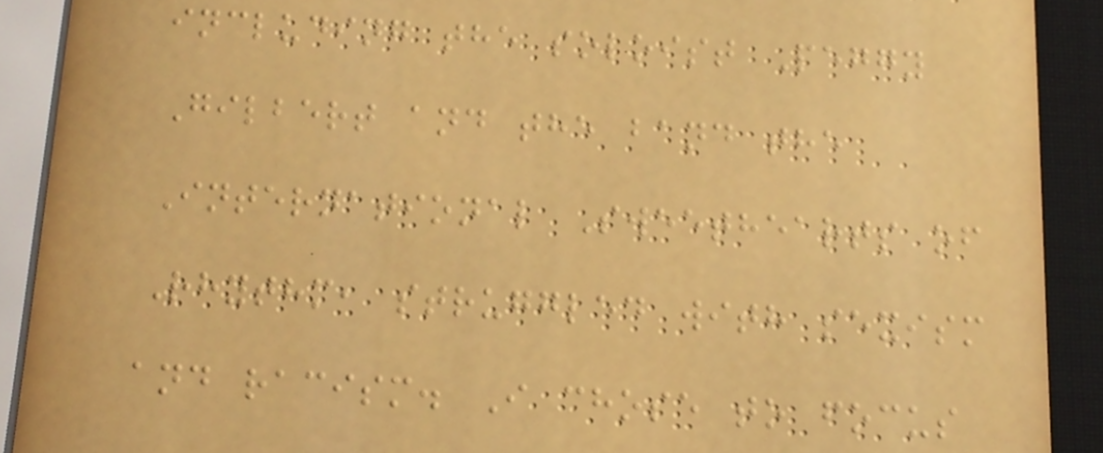including the soloist Peggy
Gilbert and the band the
International Sweethearts of
Rhythm, struggled with sexism
and racism. I chose to focus
